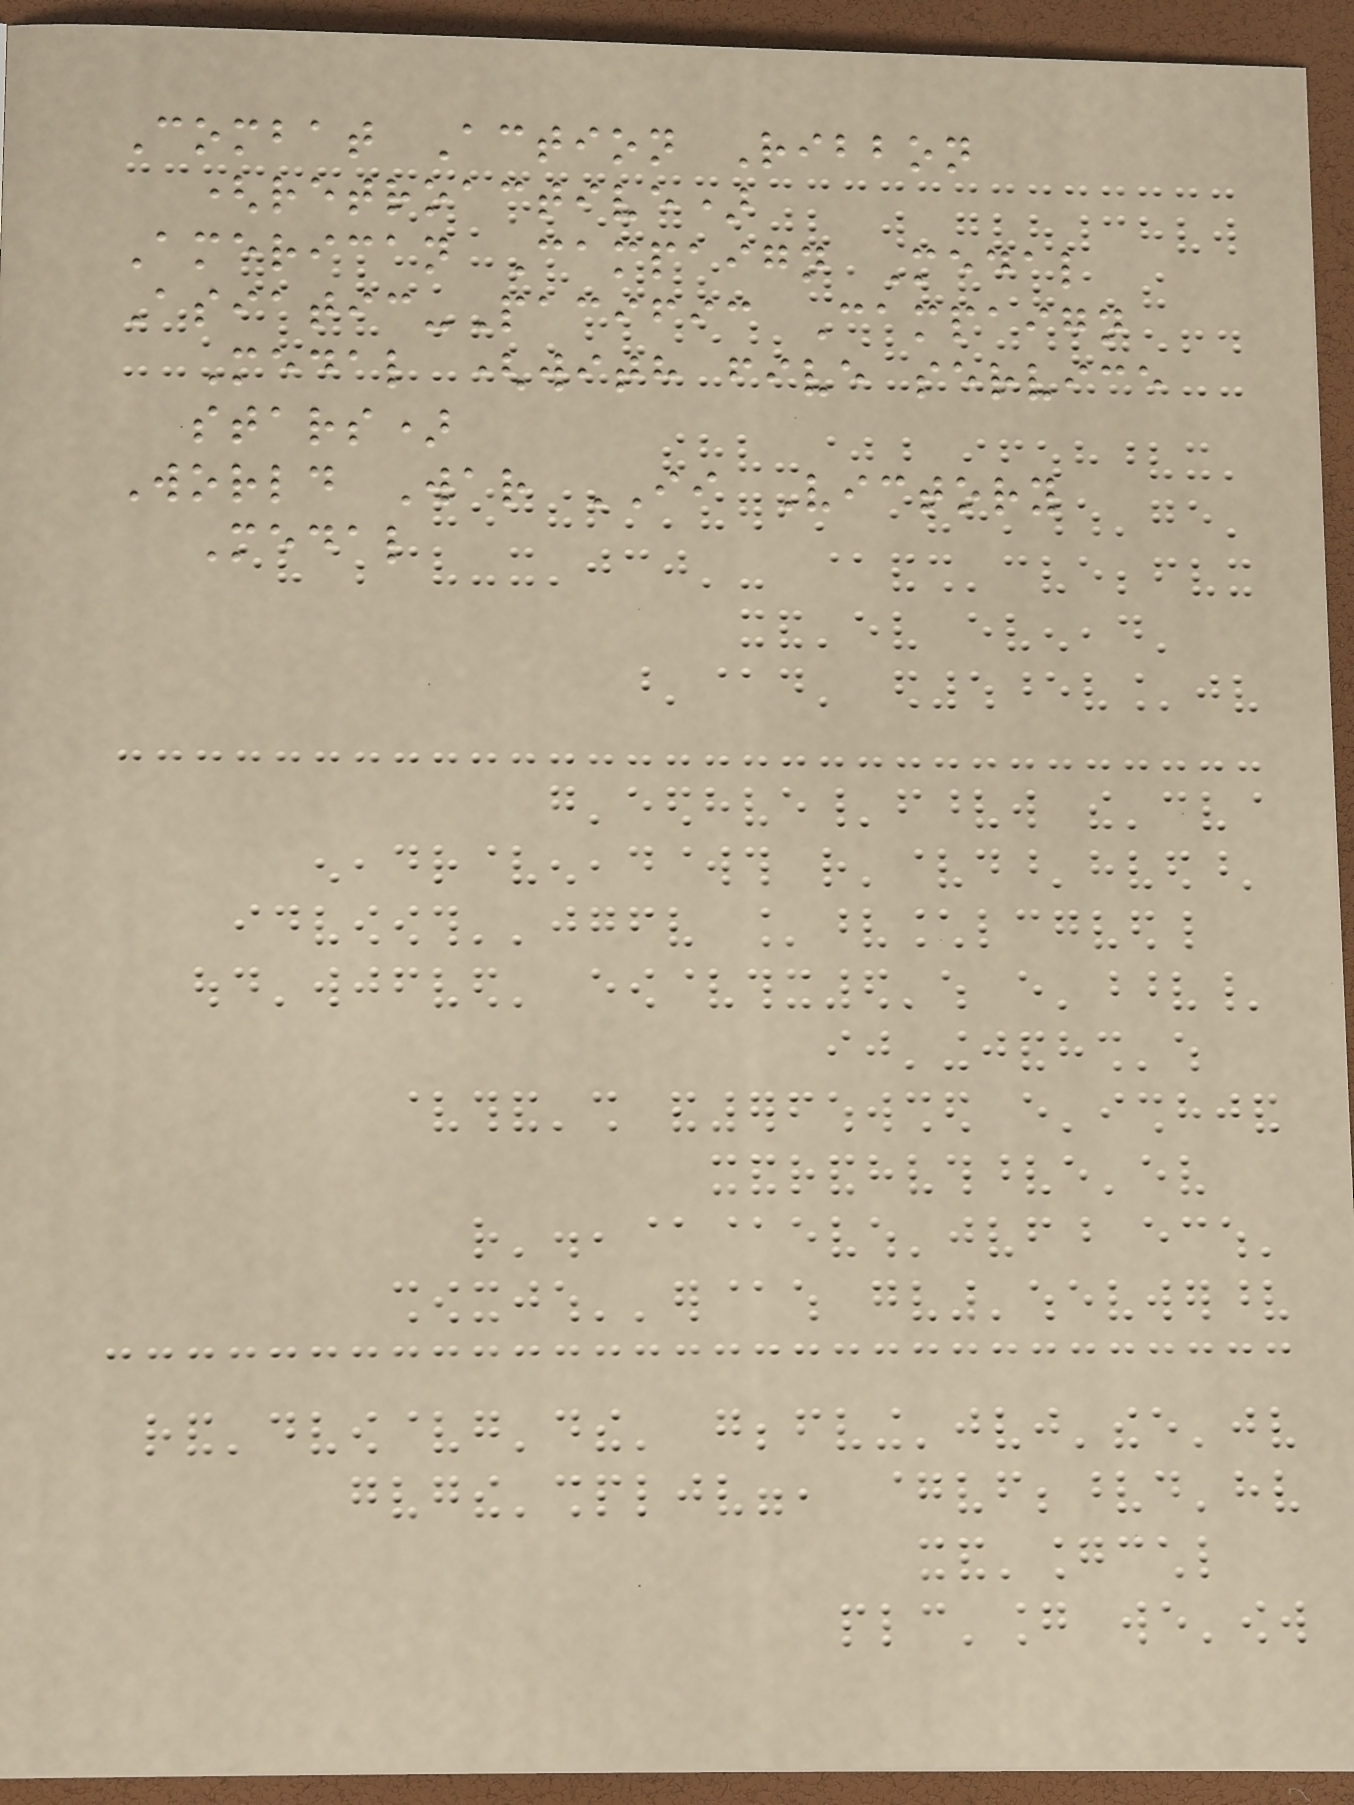Combat Action Ribbon
(retroactive)
American Campaign Medal
Asiatic-Pacific Campaign
Medal (with five service
stars)
World War II Victory
Medal
